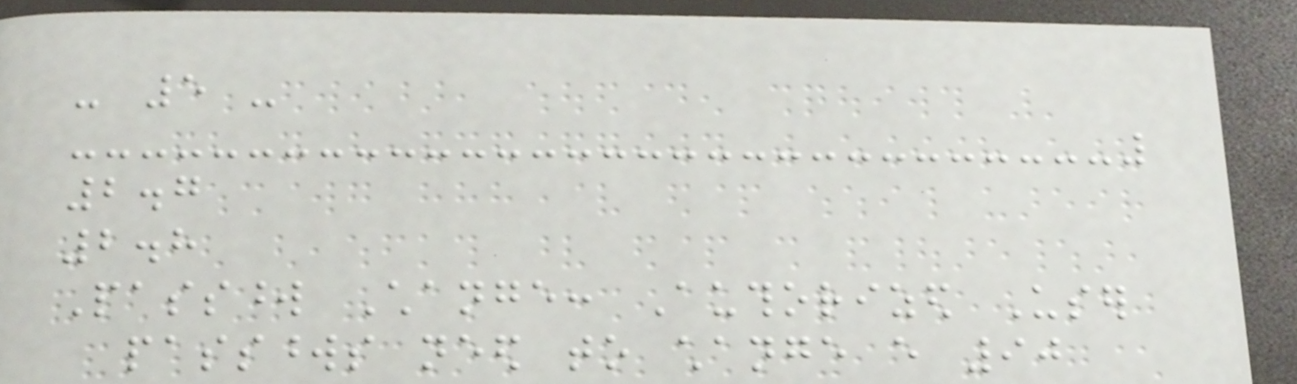- 5 -
2.7
2.8
Password Change: Authorized User
passwords need to change every 90
